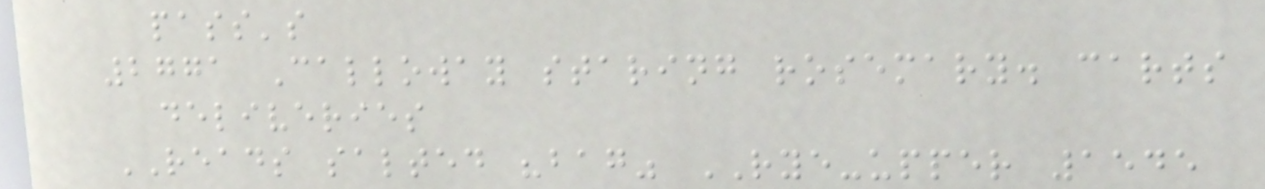pass's
2771 Calloway staring rosemary. carts
deliveries
READS salted "bag" RYE-upper 1545
